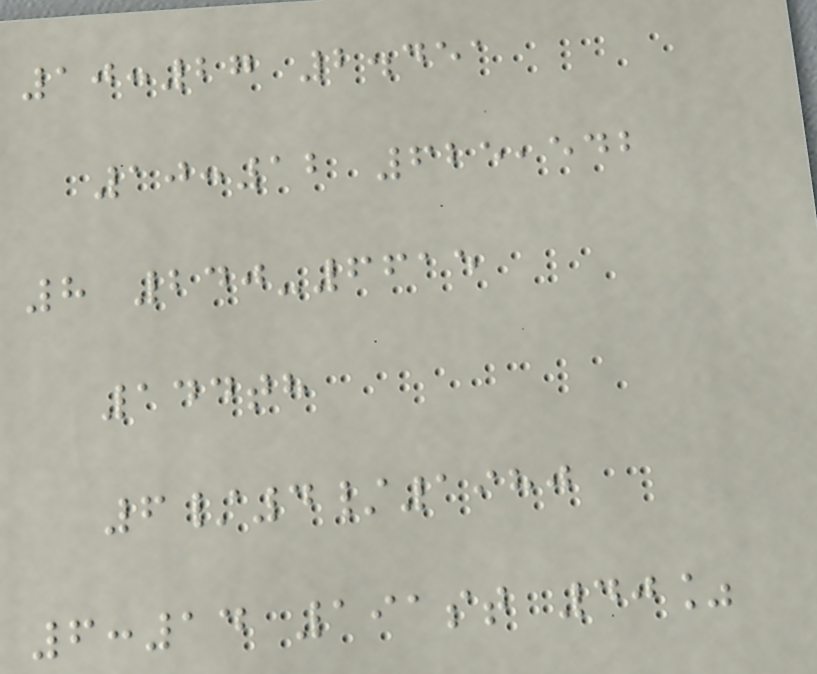10:27 2.451
10:12 625,542
8 240-6615
144th
6/4/1980
6:14 191st 40%
